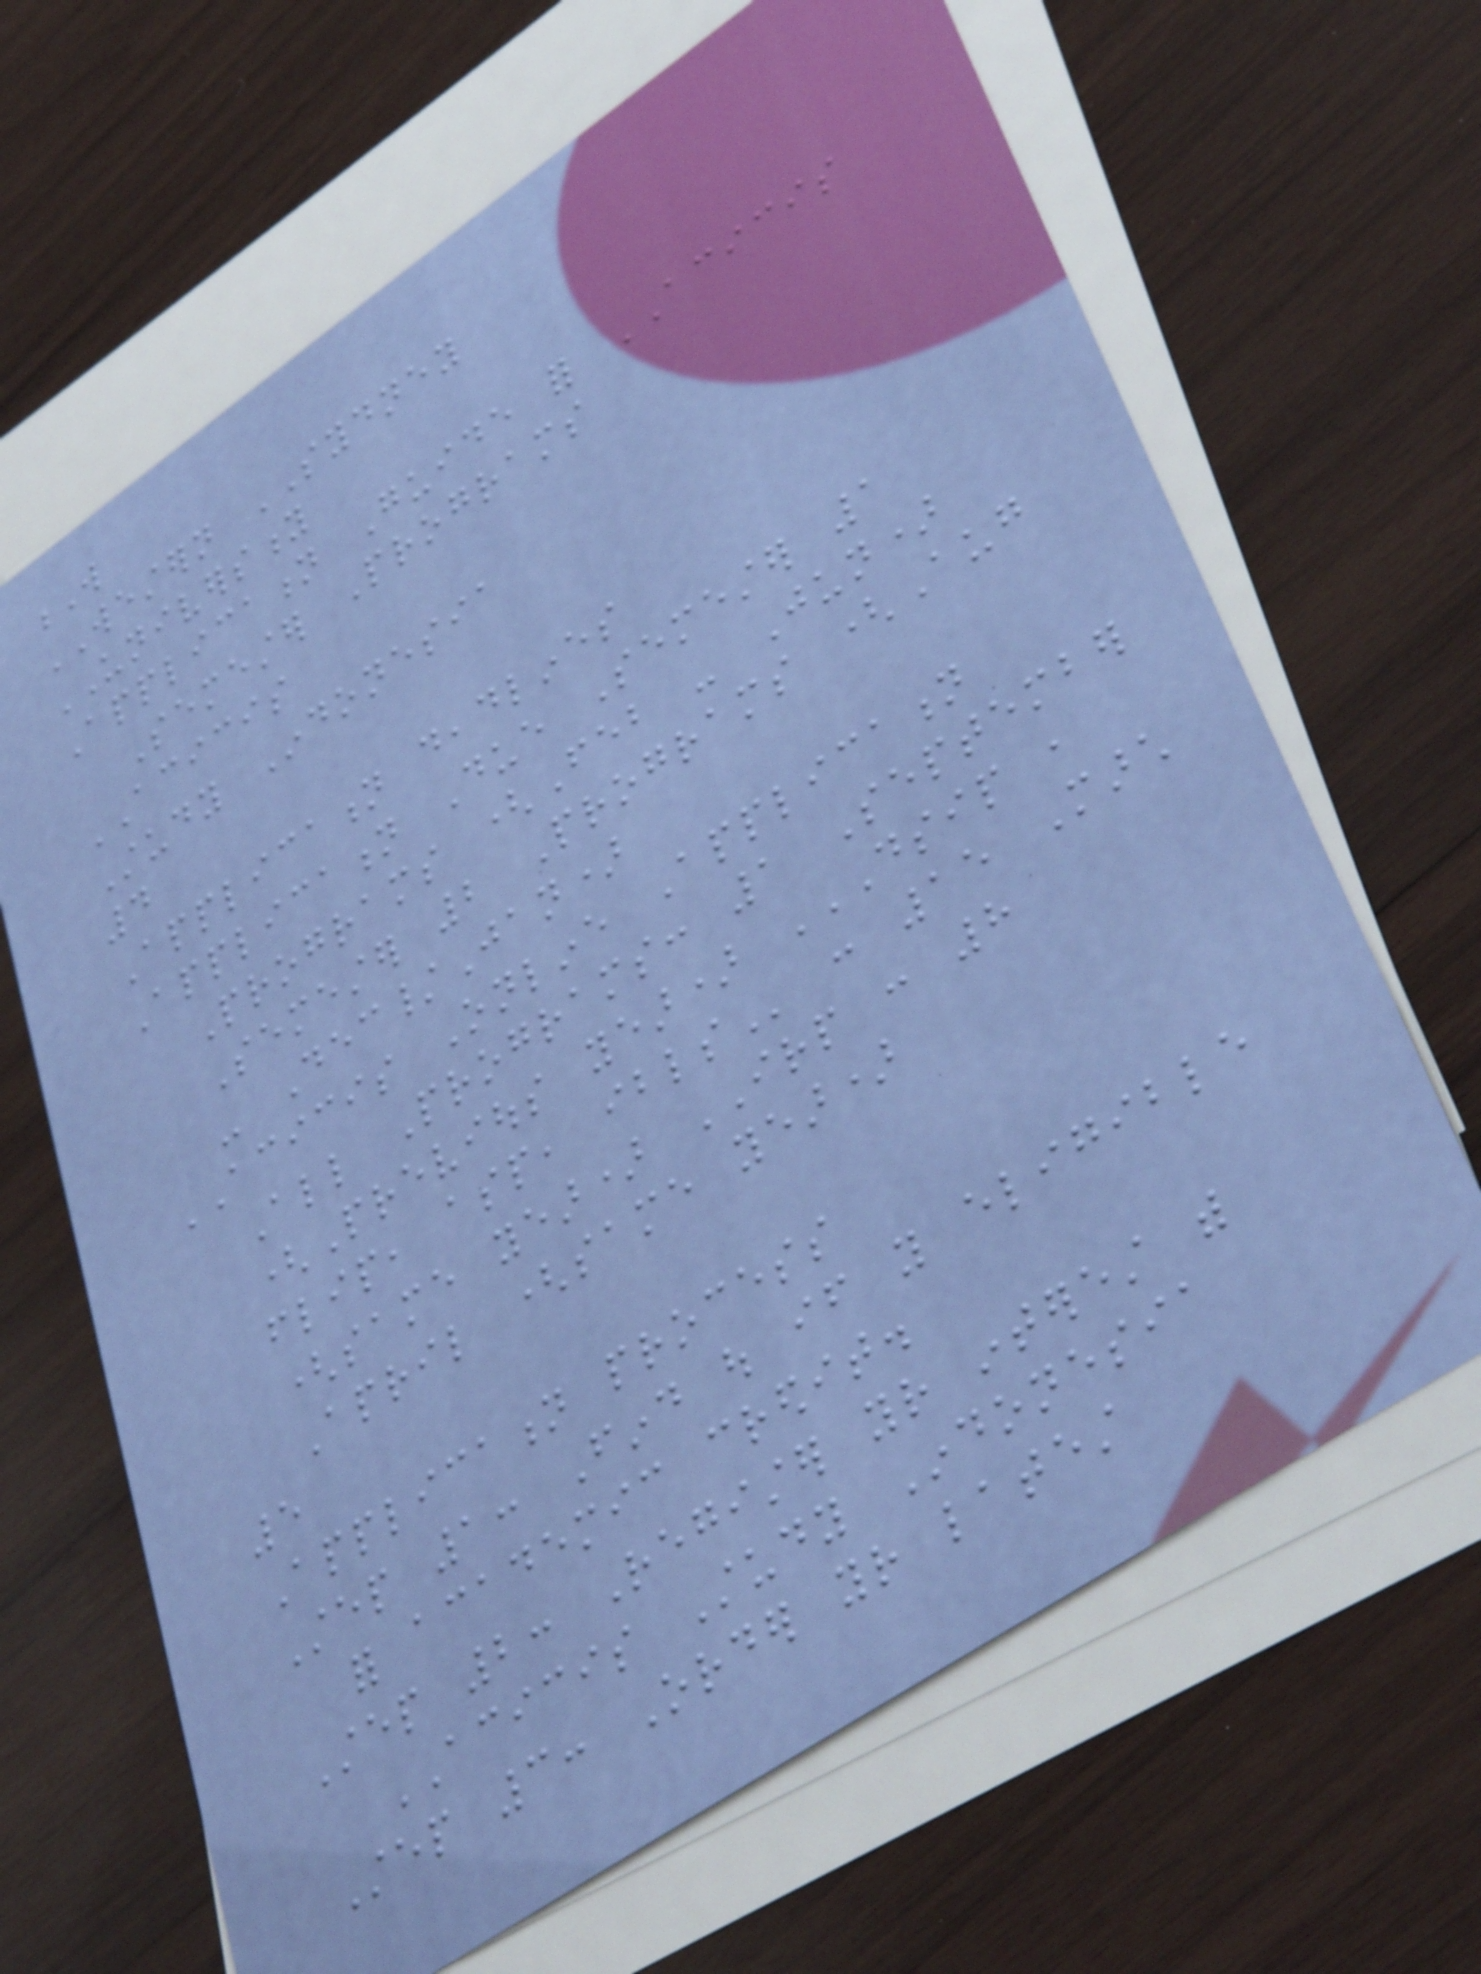W
WESTERN SYDNEY
UNIVERSITY
Application Guide for ACICIS
Semester Programs
ACICIS
Study Indonesia
4
Application deadlines
Application Due Semester 1
Programs (Feb - Jun)
Semester 2 Programs (Aug
- Dec/Jan)
ACICIS Online Application
All Programs: 1 September
(Previous year) DSIP ,
FLIP, ASP, IBLS : 15 March
(same year) IRP : 8
April (same year)
5
Application process
Step 1: Find out if you eligible
for academic credit.
Step 2: Register your interest with
ACICIS Study Indonesia
Step 3: Order your latest
